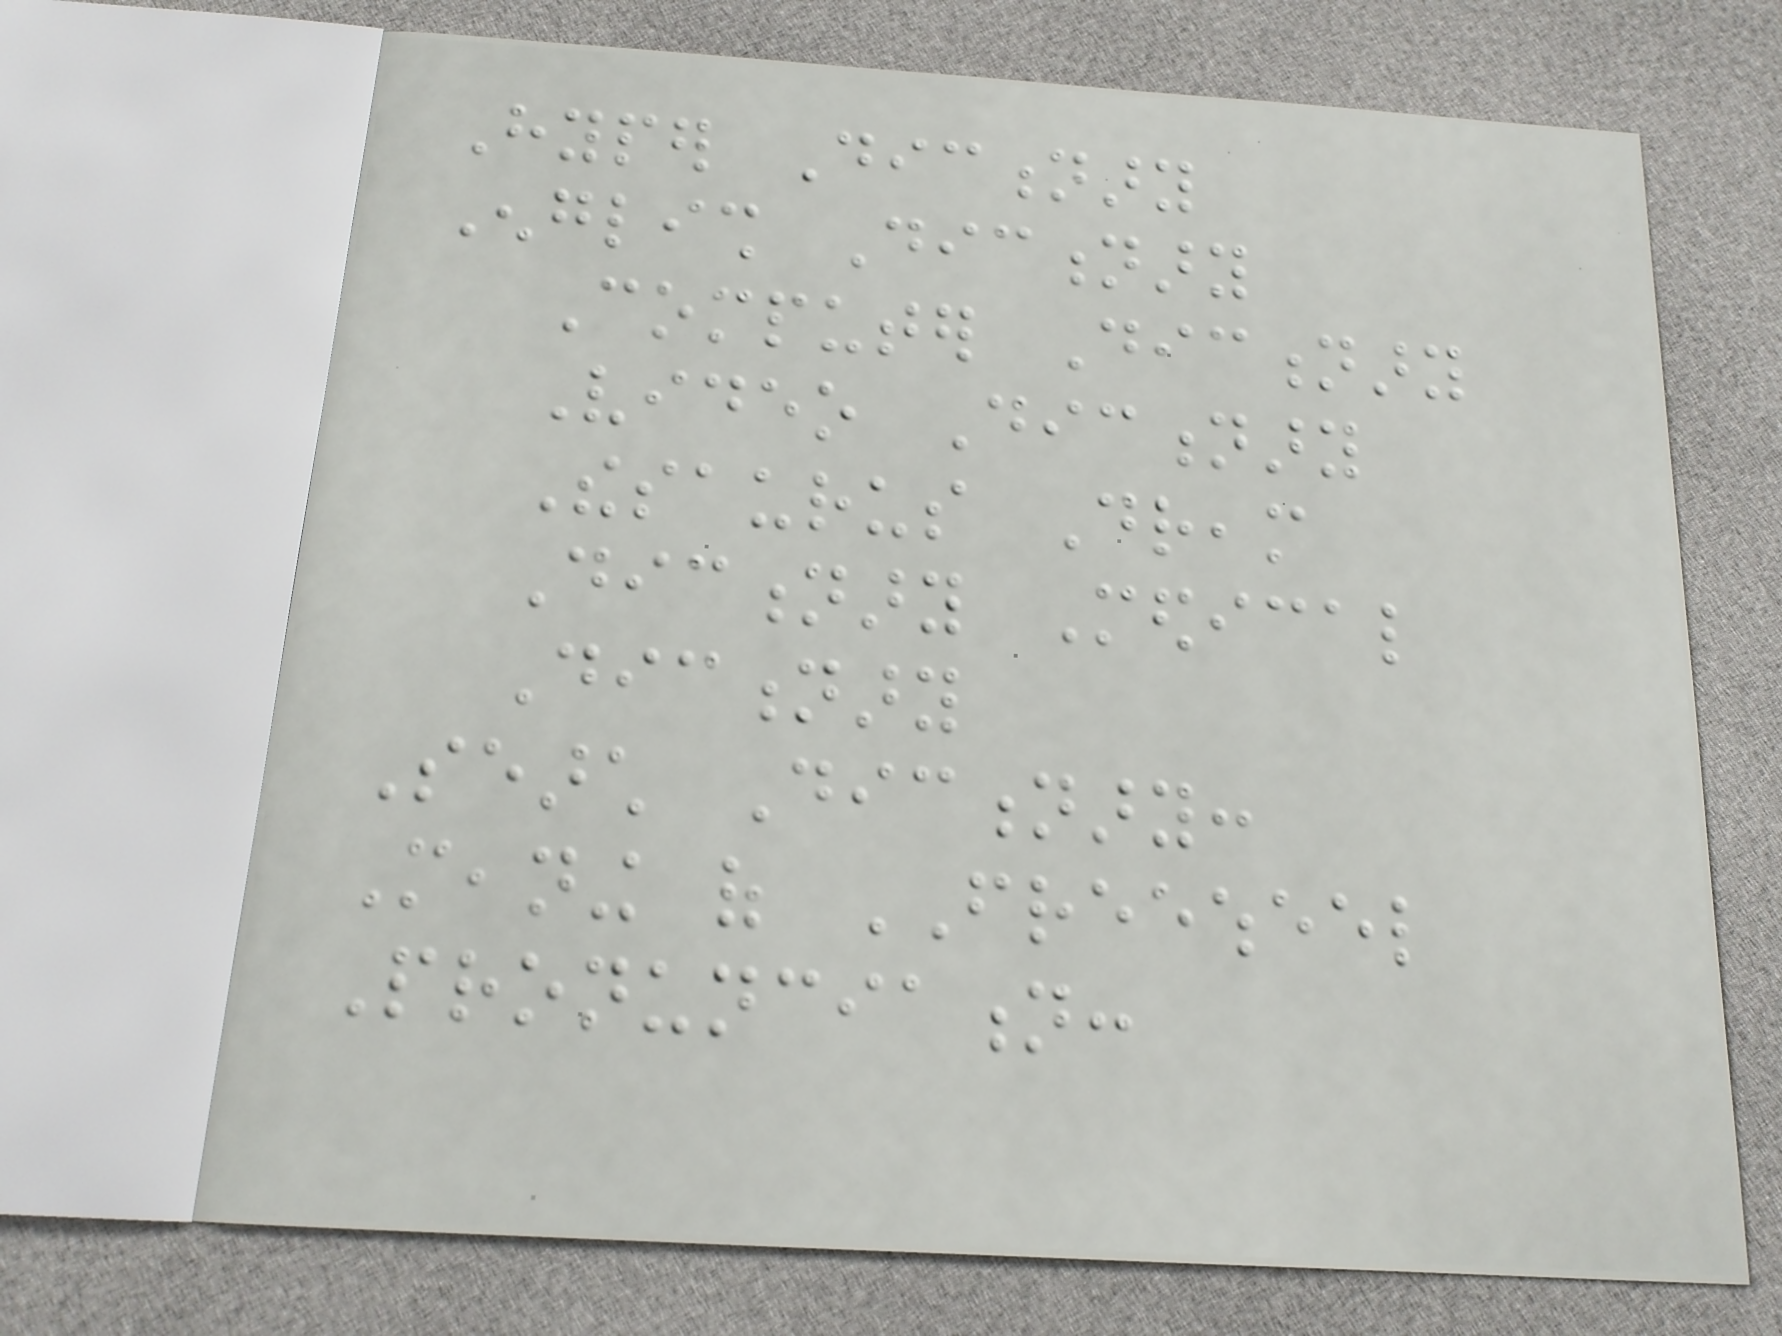Hyper Dictionary
English Dictionary
Computer Dictionary
Video Dictionary
Thesaurus Dream
Dictionary Medical
Dictionary
Search Dictionary:
Meaning of FREEWHEEL
Pronunciation:
